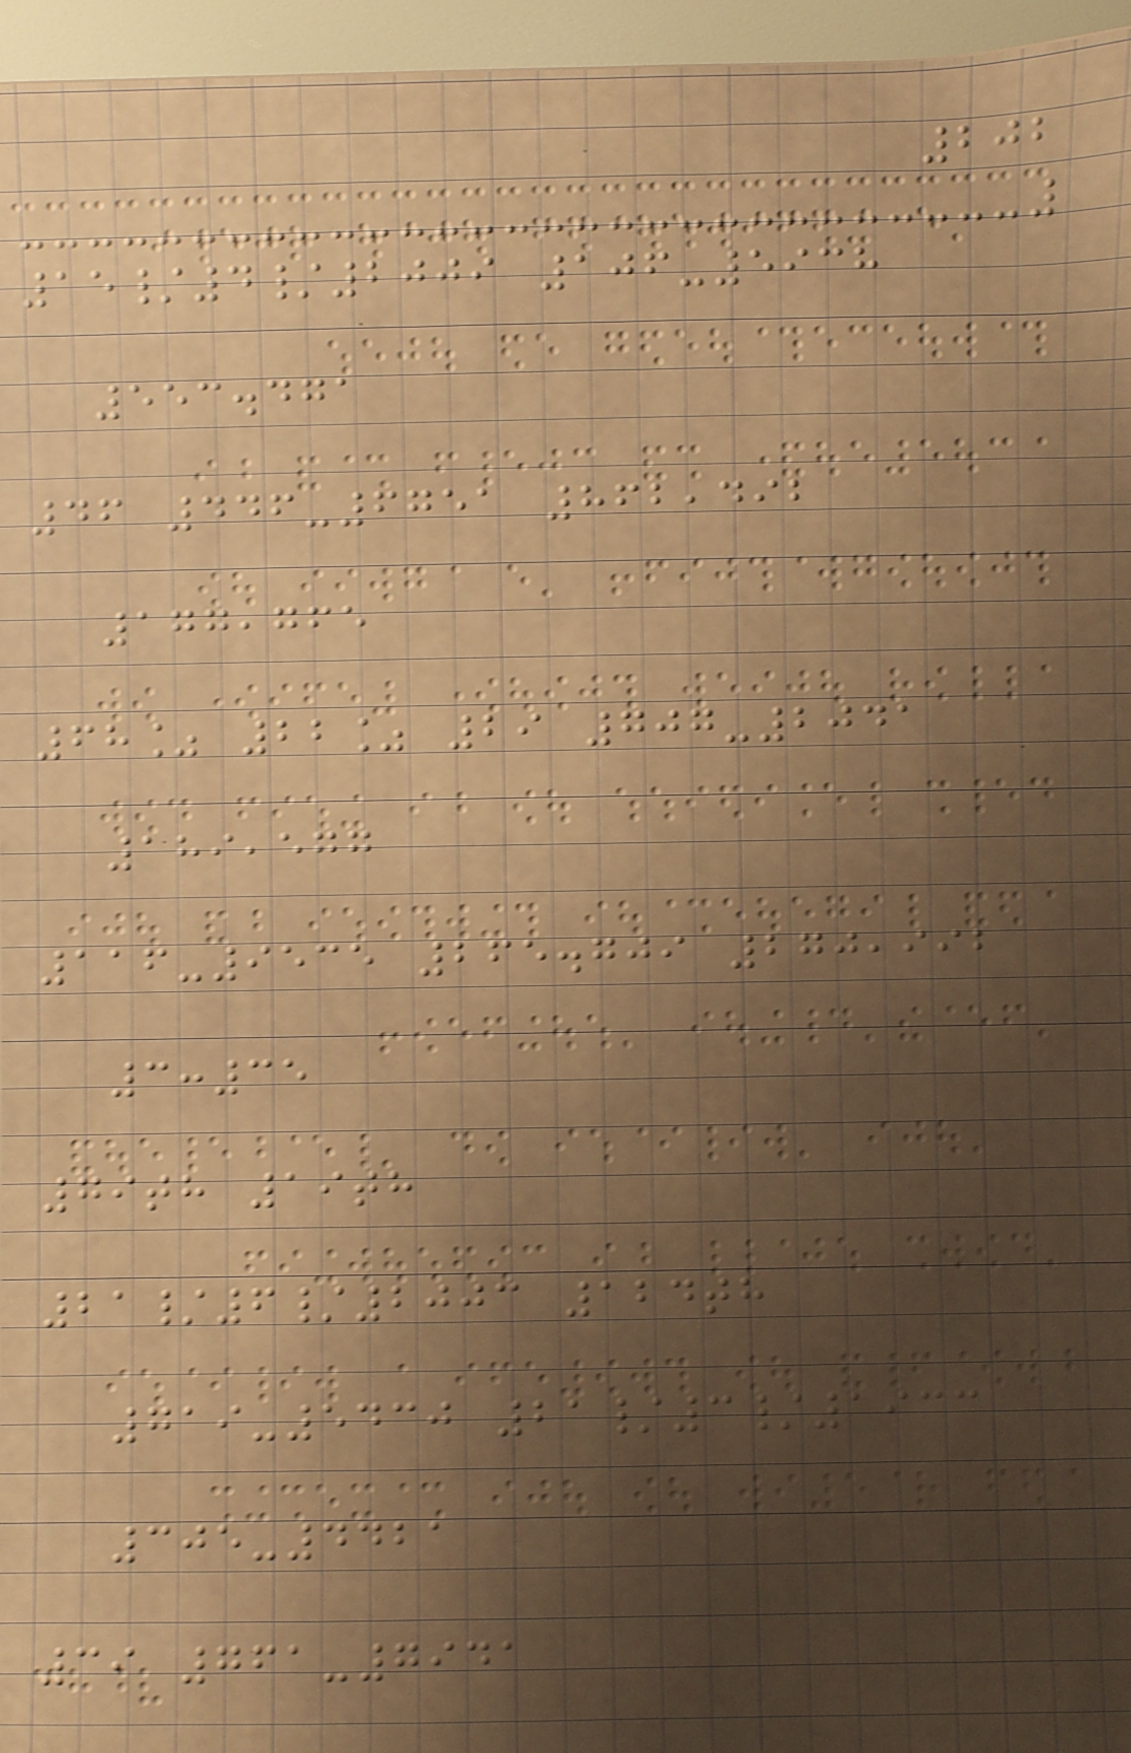202
15/4/2009 106-5938
553.471
46 446-6751 862,492
177,765
68% 22% 29 707-2041
189,577
116-9535 265.709 270,992
3:35
79th 19th
21/6/2003 124th
719-5430 21/3/1933
305-4421
39 761-7941
